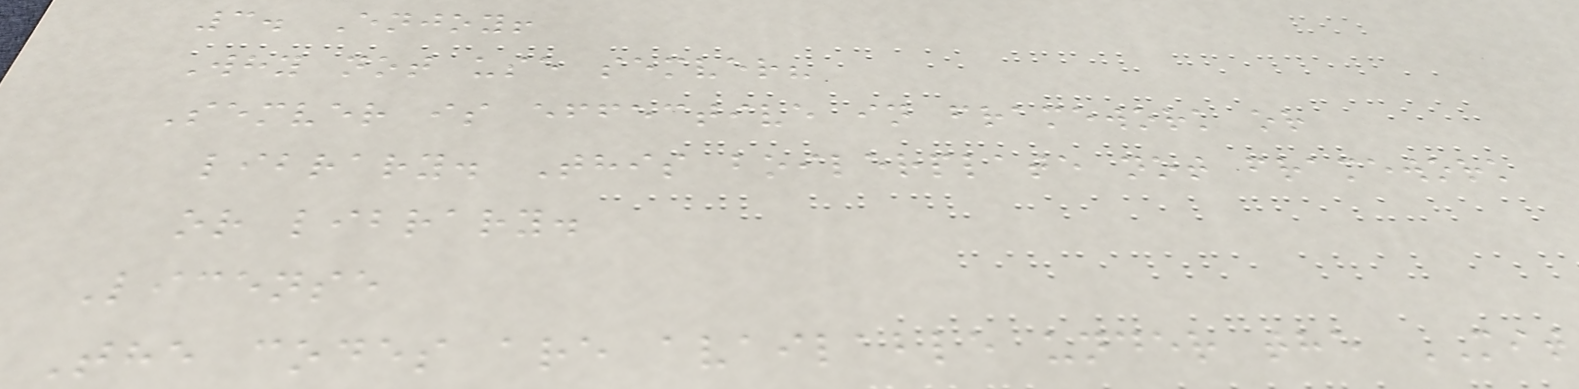3. Enjoy!
Why not use semver?
Semver is effective in framework or
library. This boilerplate not framework
or library.
License
The codes are available under the MIT
